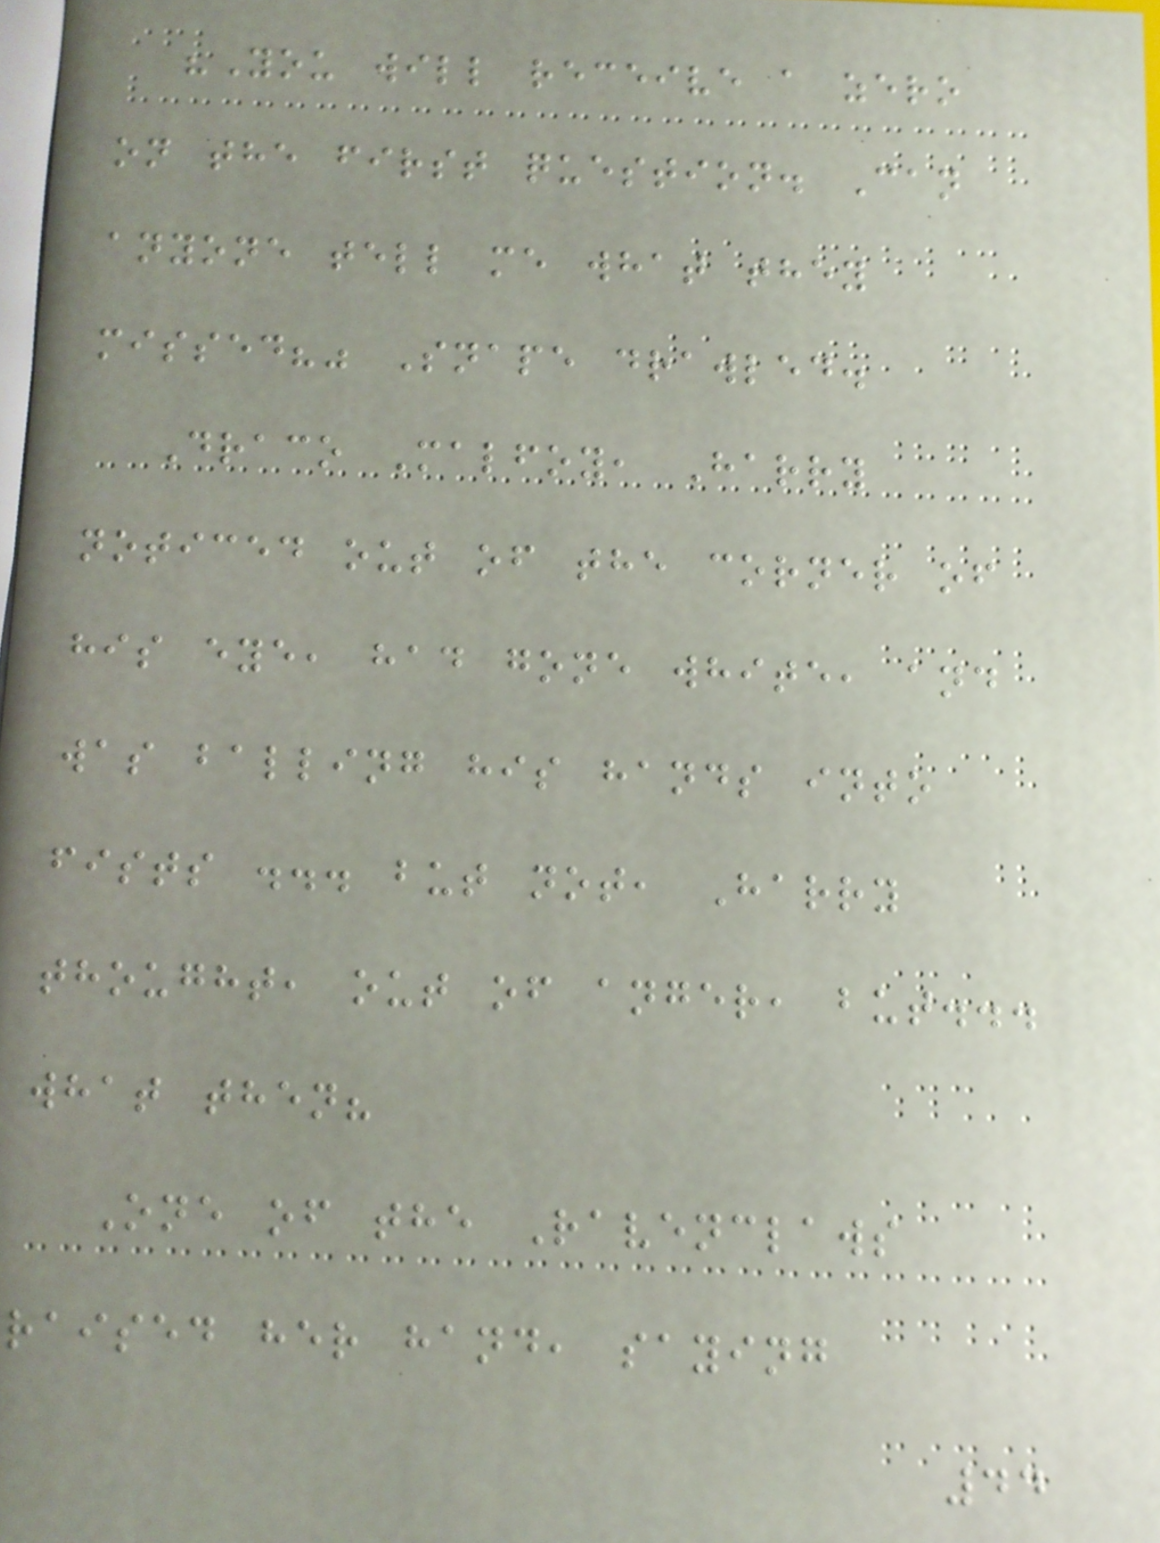"You will receive a zero
on the first question. Can
anyone tell me what they
missed?" Snape drawled.
Draco Malfoy, Harry
noticed out of the corner of
his eye, had gone white, and
was balling his hands into
fists ... but not, Harry
thought, out of anger, but...
what then?
One of the Ravenclaws
raised her hand, saying
44
